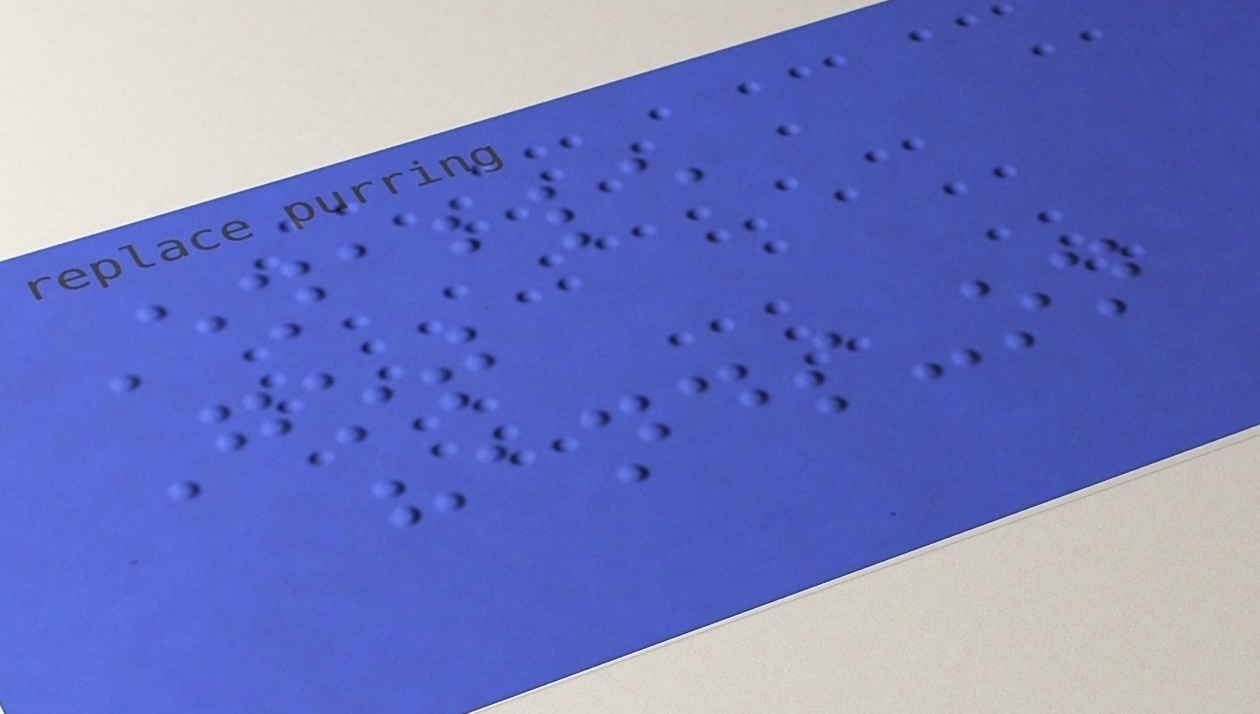Enable
Got
hands-on
